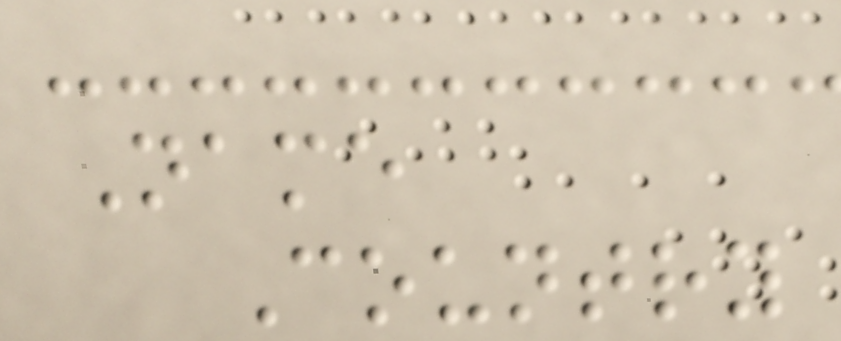Name
Country
